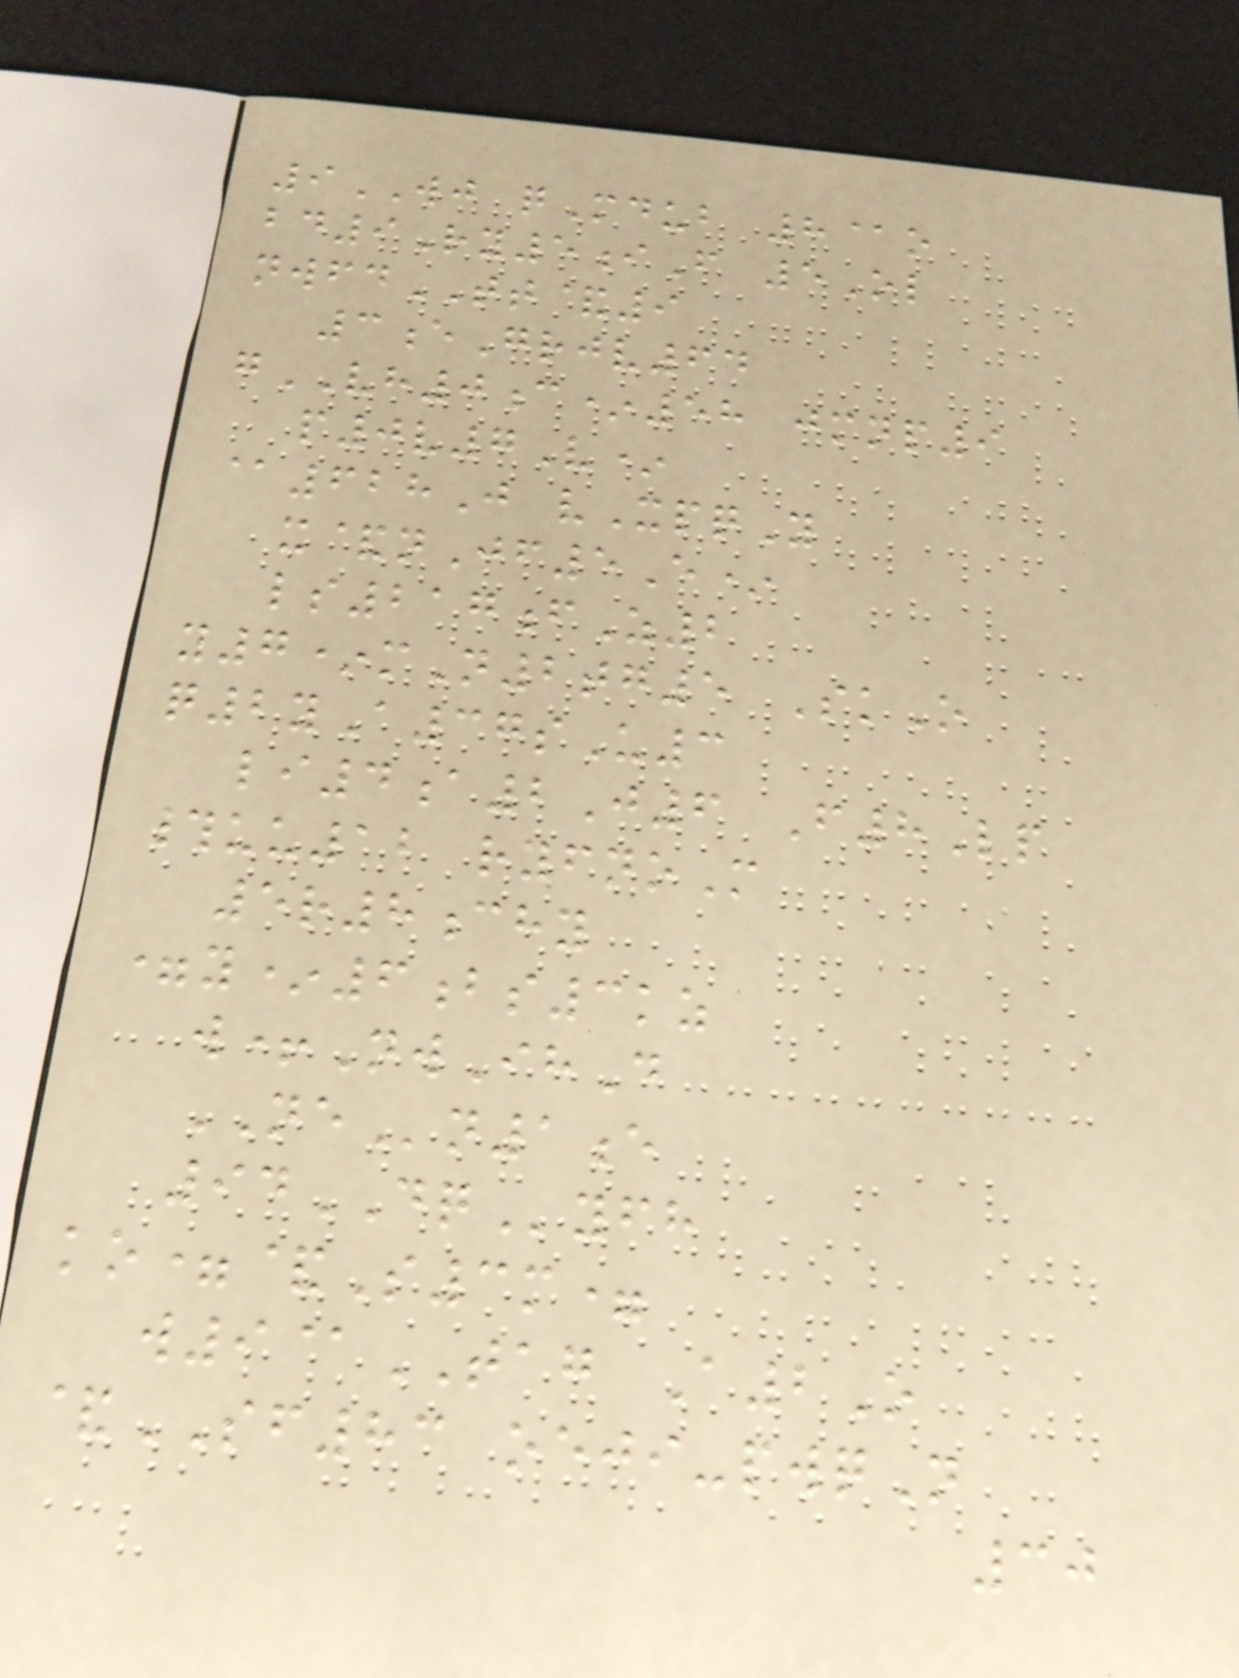9WJ qMdub 8@o
bd9Ry5iF 5Ol
nwfdTT&9
3eGrjv64
gVH0c*58 jmnp9
p0v7V*
@628J vXpqY
x&nJf5E*
ls217fZ2
y7*mN2tg5 SkO
q2yA37sU3
li4a2J6 F8Lp
#uu12 ryfnoM
5r8chy
=y*6bs3kz
w+NwIhD
NEn1e
94DQyfh
ko=&S3m=
w9@TAG A2O
&SF83 oeji-pwqN
30
